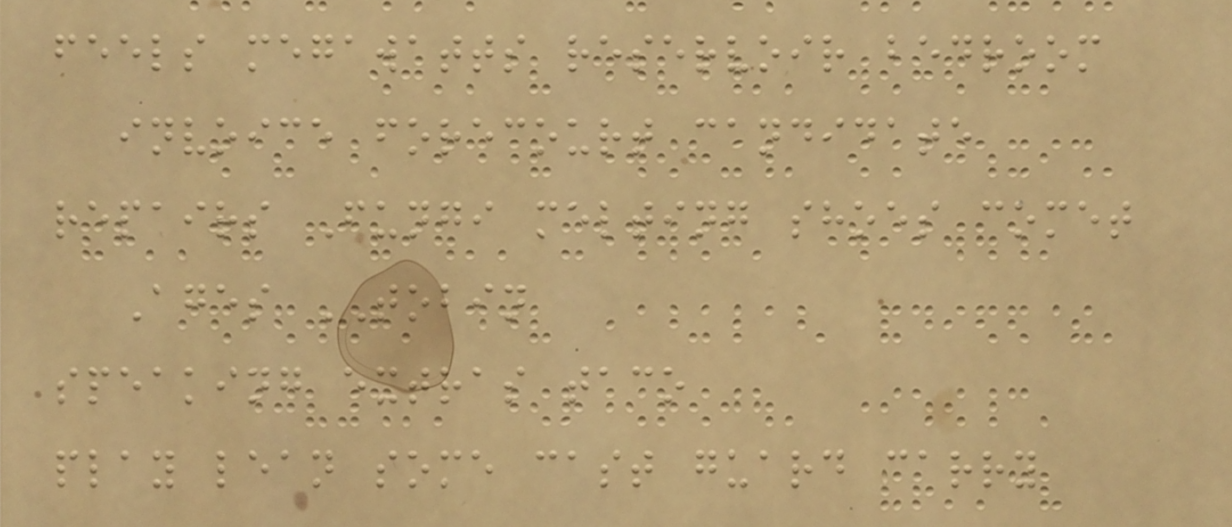feels megawatts reservoir bedroom
invoice forecourt candidate
repairs Fungi melting shoes comet
Ages TOBIN
speaking extras taco
play lean some cast guard carry
